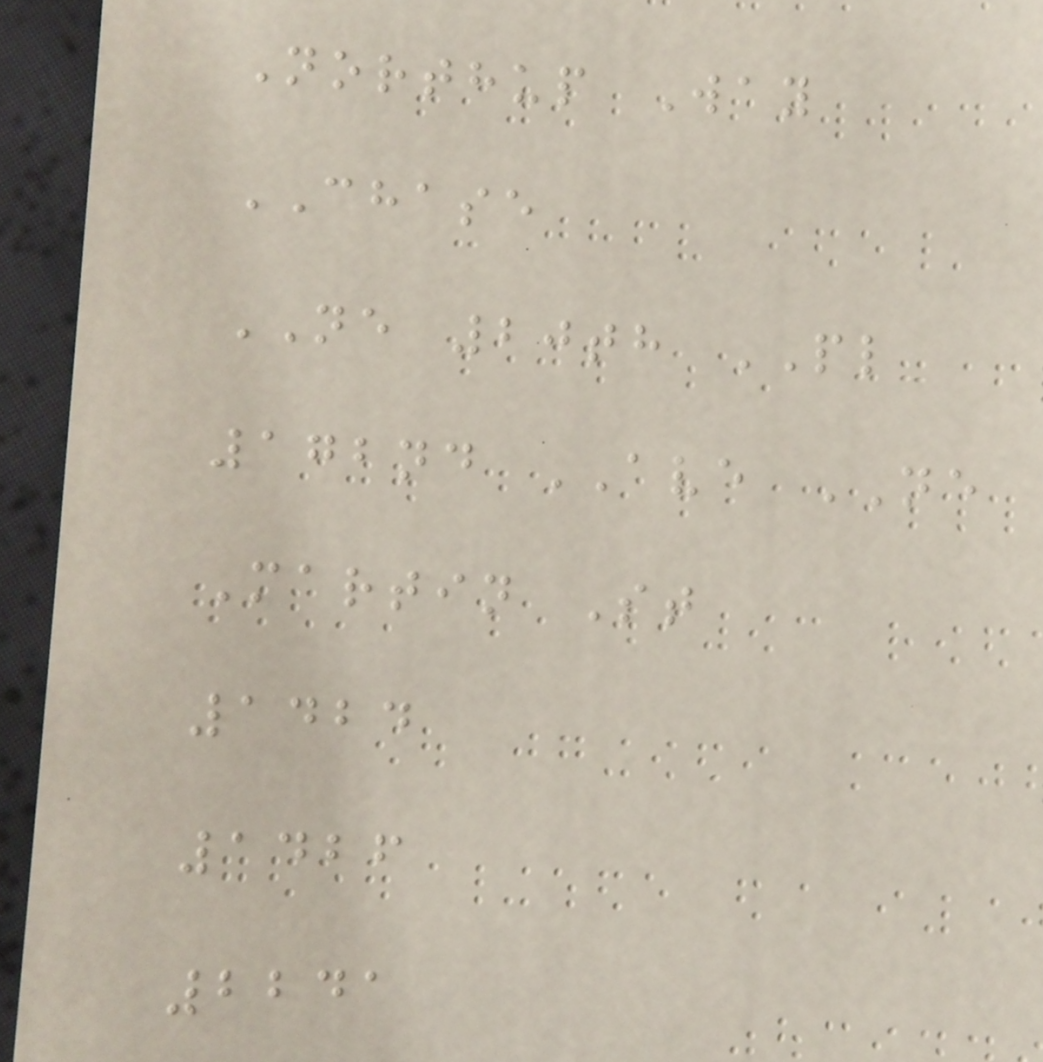Northup Way
CHASE
NE 20th PL
172nd AVE NE
Martin St
1424
1426
2241
